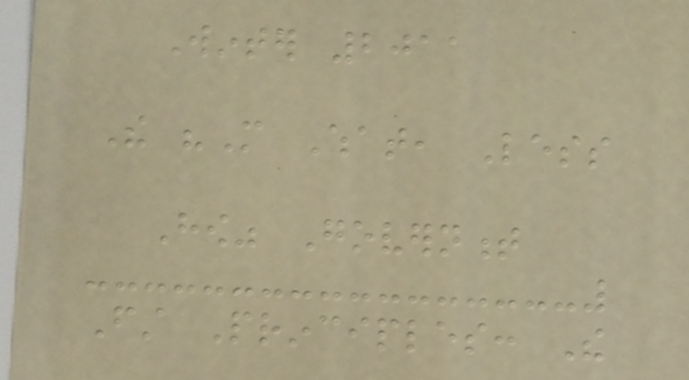Winter 2011
The "More What, Less
How" Government
First Principles: The
